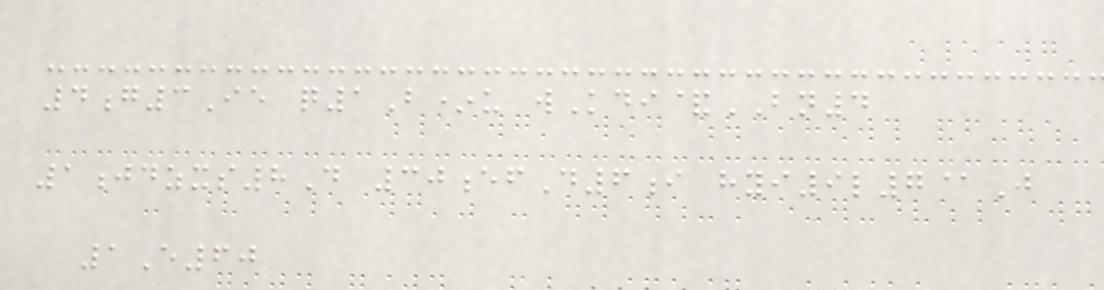4g3Ie q1B*u wKdi&BN4
1jdzxs8D 30efD6i hyi9l7@J
1E60
